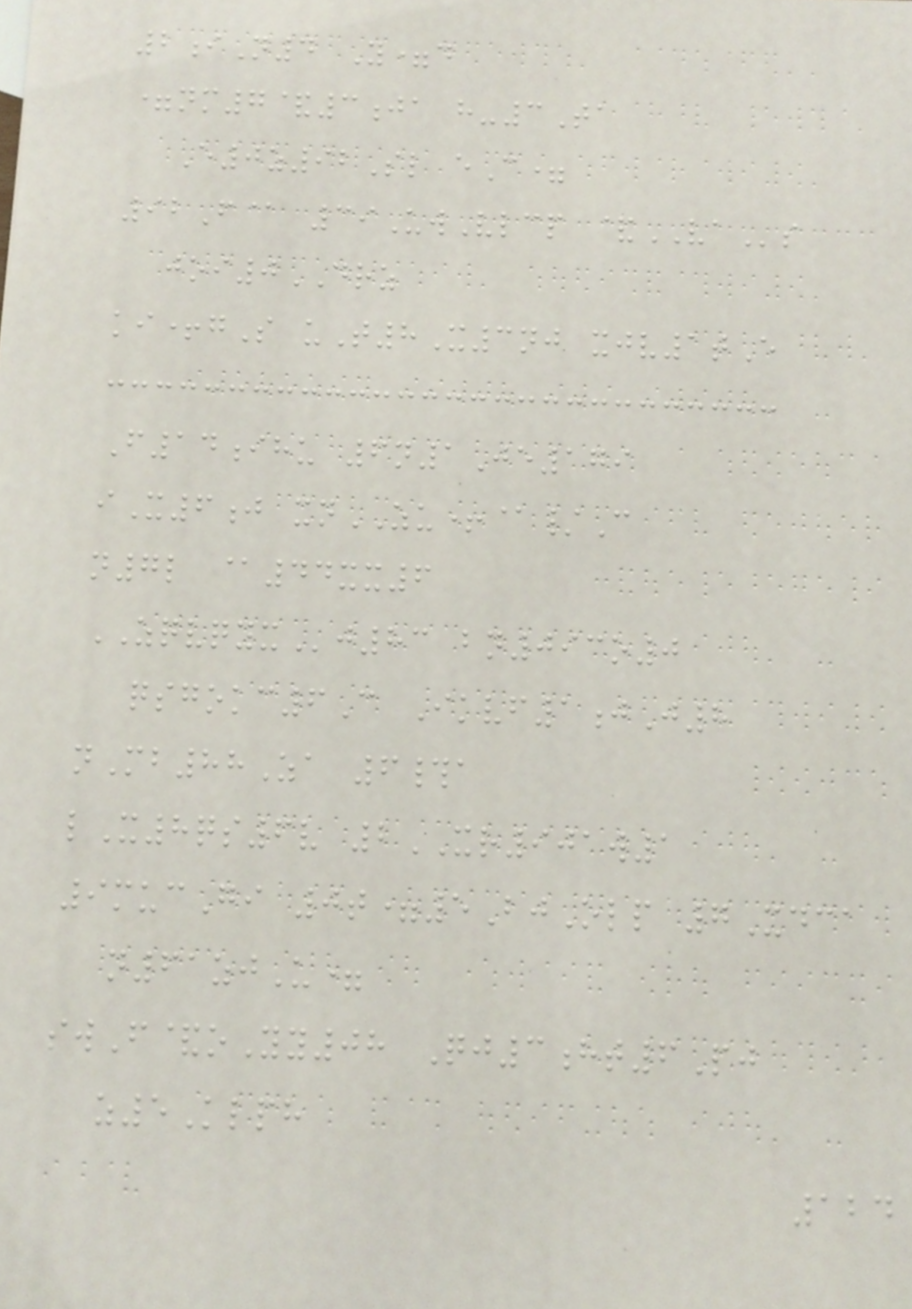2iN4 Y=d
=nm7&3ja h-3Ta
E0z92Sl eC=
92F@ 39UwVlcp &VAs
joi0DRZ
ki+gS uT8X3nj xjv1tE
F14ihu 6n1Je179
iX6j xnZU+@/C
n7l @44xx6
ZQVQYXj83 bn093o0
qsgokc6C Ikvf1jJ8
nMb88Za 6#a
lX8qs6v 2XR901w1
9mucGi 0t=5BjOlp 7Xdca
n61zjU=
swF&oYy08 Qj3ht6Pj
z5Klph
124
